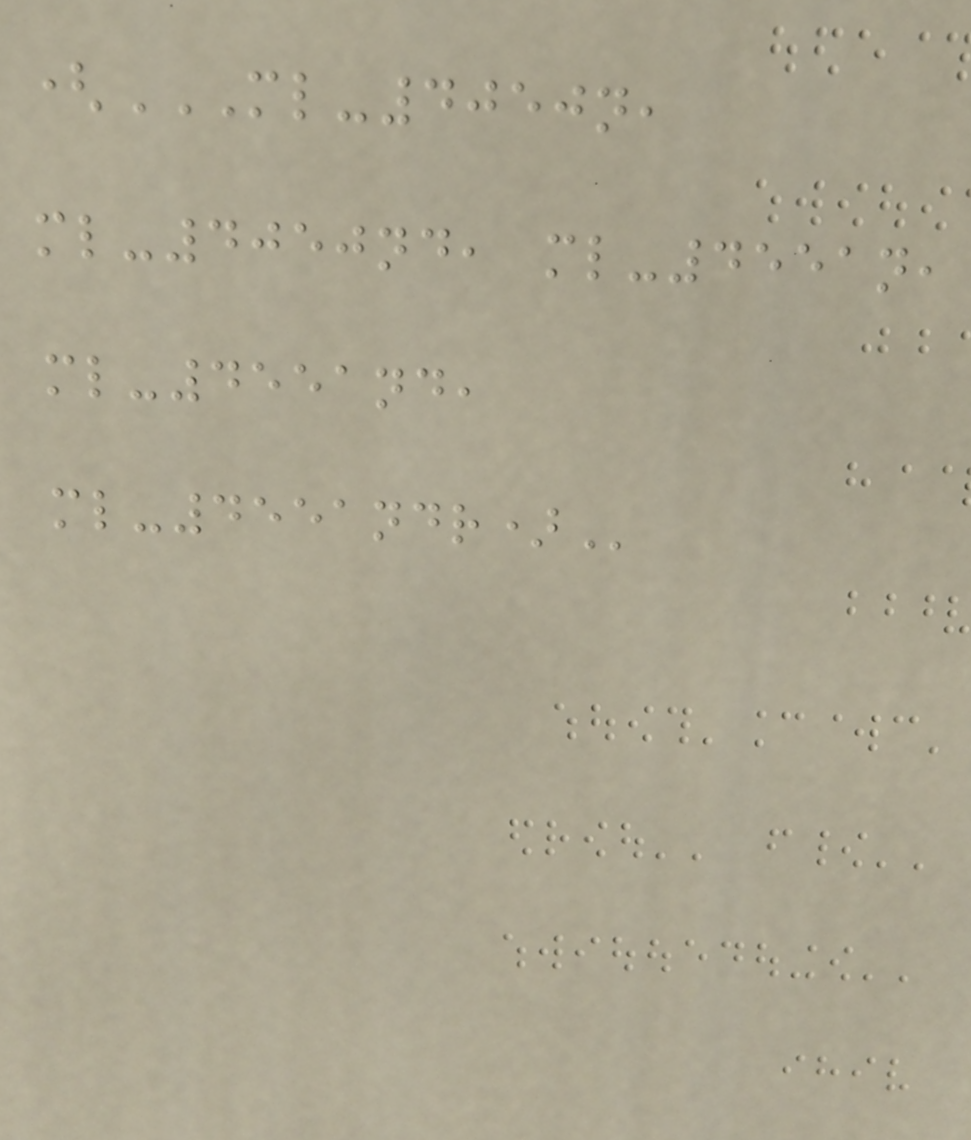(ML-4050N,
ML-4050ND, ML-4551N,
ML-4551ND,
ML-4551NDR)
